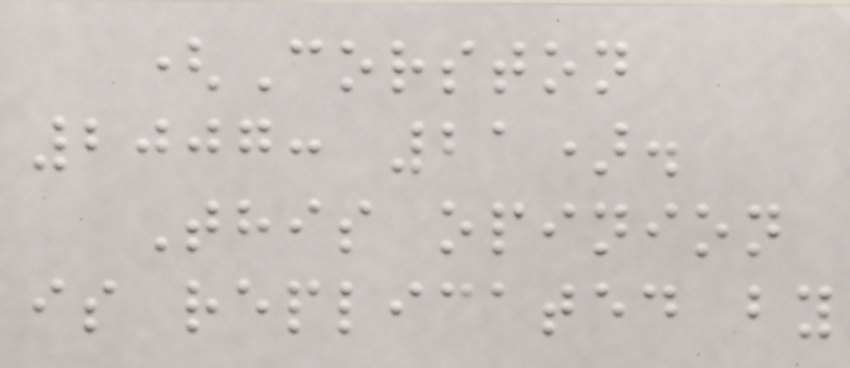(Corston
2007: 21).
This opinion
is replicated by
